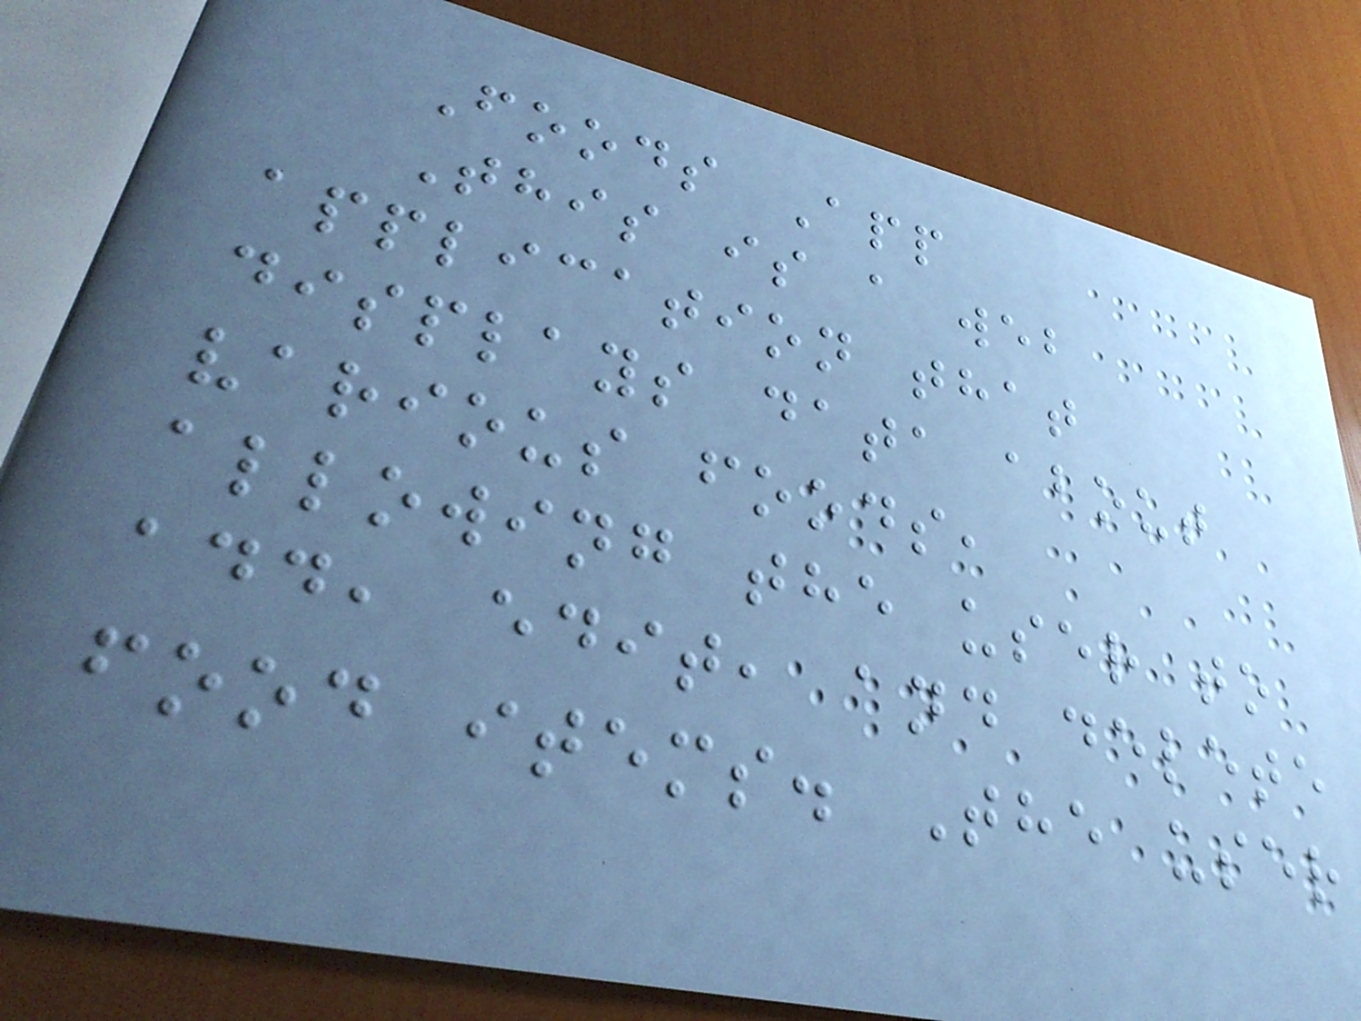Foods App
This is a web
application that
displays data about
various foods,
allowing the user to
add, edit, and delete
food items. The user
